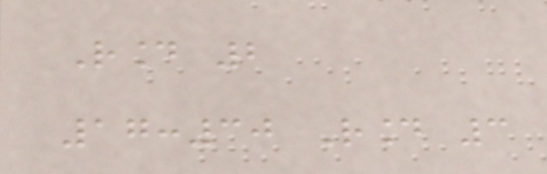Round 2
17:30 Round 3
